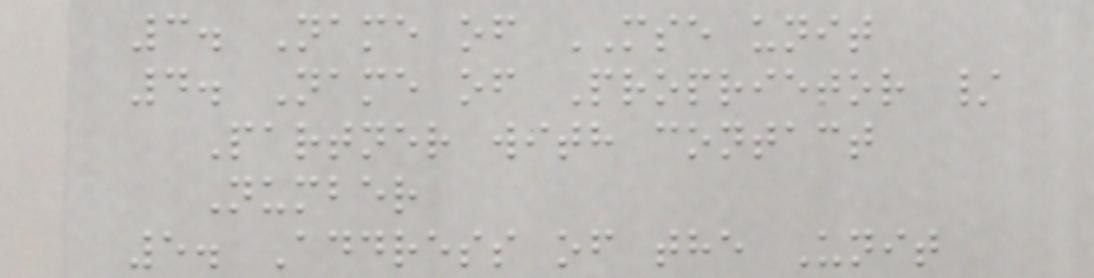3. Name of MSE unit
4. Name of Proprietor /
Partner with contact
Number
5. Address of the Unit
